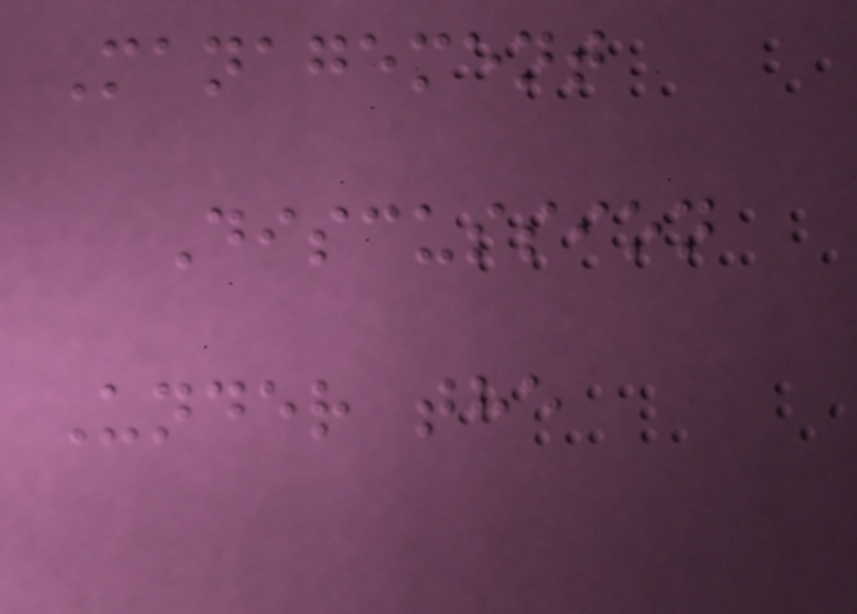Management
Discussion
Under the
